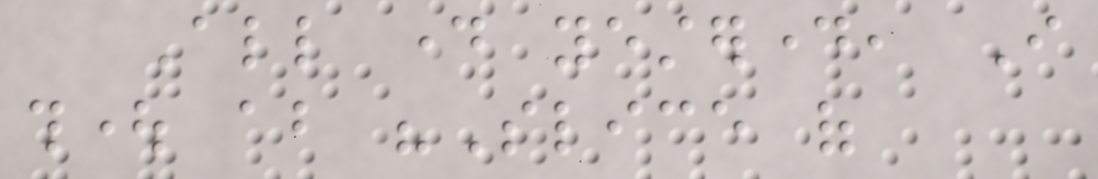All day yesterday, I
thought about "Slice of
